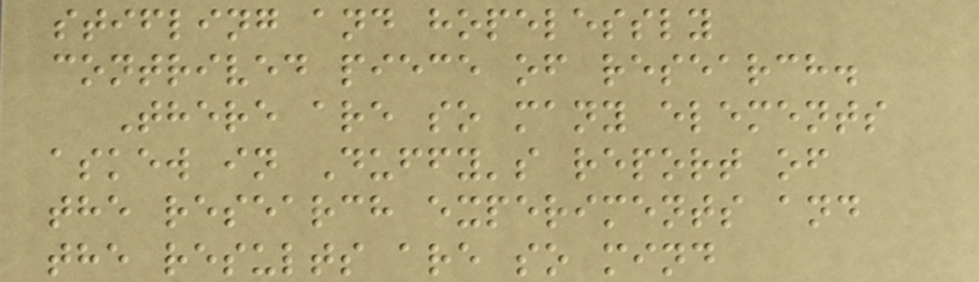stifling and hopelessly
contrived piece of research.
There are so many elements
askew in Duffy's report of
the research experiments and
the results are so mind
